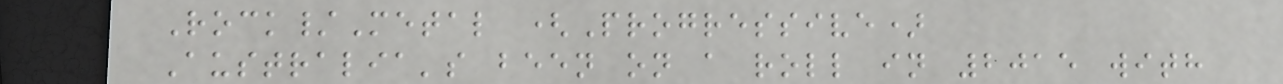Rock/Metal (Progressive)
Australia's been on a roll in 2015 with
